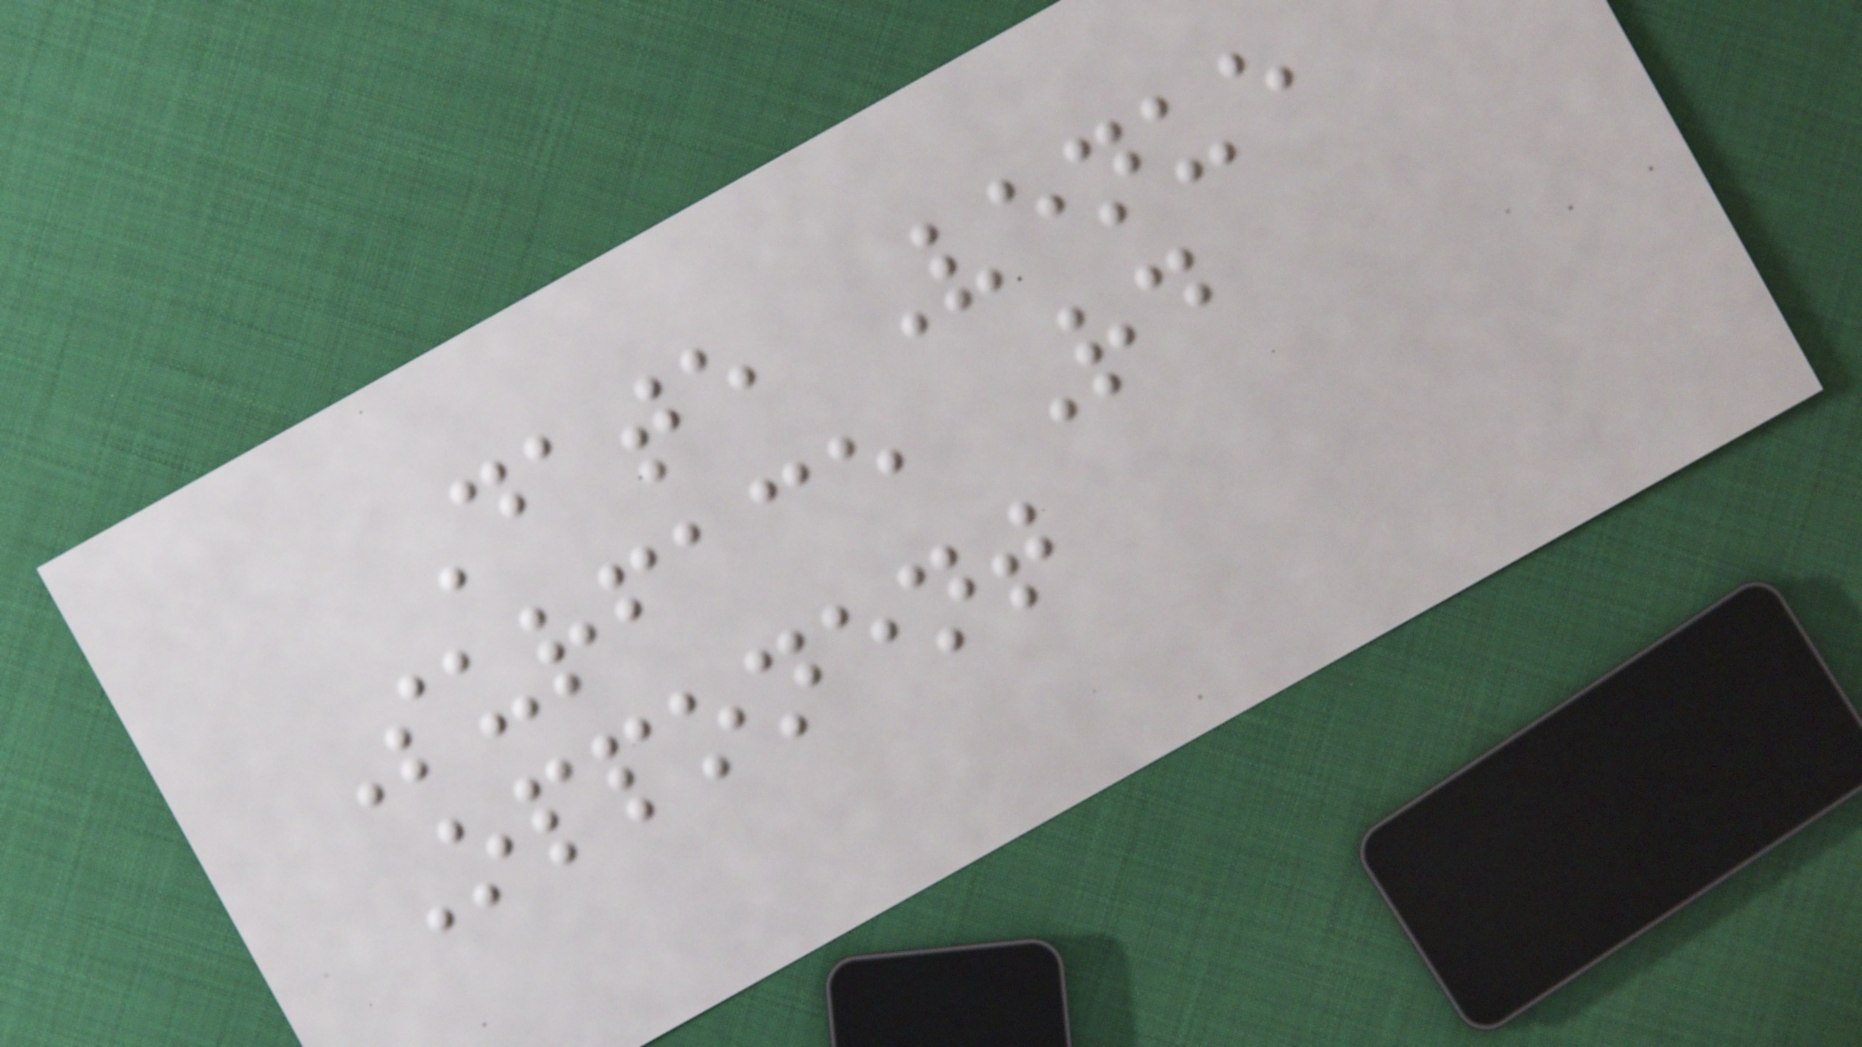Date Venue
Surface Rd
Opponent
